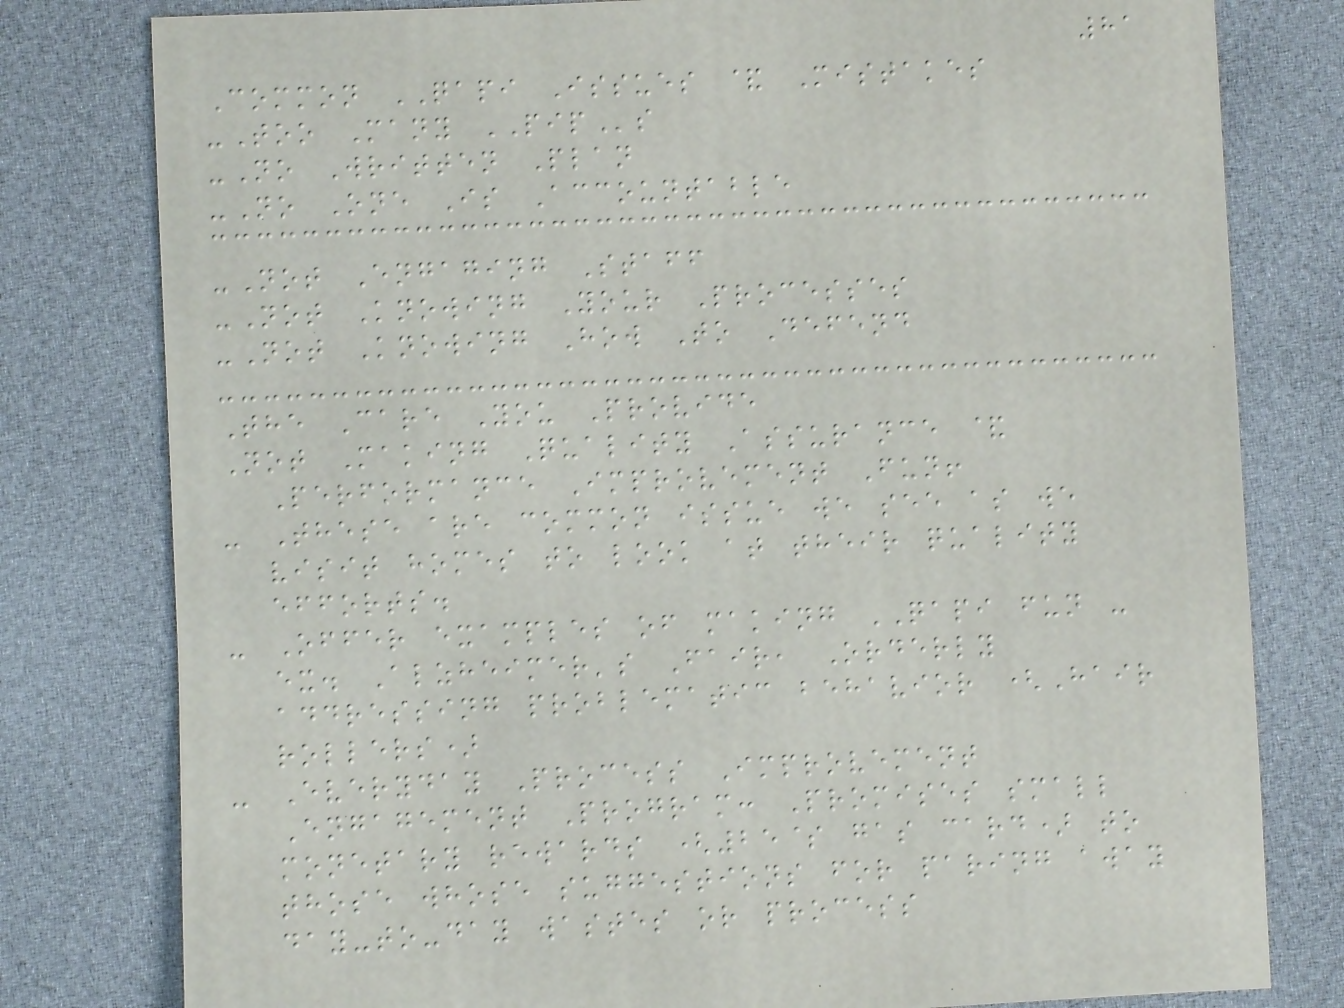81
Common QAPI Issues & Mistakes
-Too Many PIPs
-No Written Plan
-No One Is Accountable
-Not Engaging Staff
-Not Knowing Your Processes
-Not Knowing How To Defend
The Care You Provide
Not Making Quality Assurance &
Performance Improvement Fun!
- These are common issue we see as we
visit homes to look at their quality
efforts.
- Offer examples of making QAPI fun -
ex. Alzheimer's Fair, Orderly
addressing problematic behavior (Hair
rollers)
- Everyday Process Improvement
Engagement Program: Promises small
monetary rewards (25$ gas card) to
those whose suggestions for paring away
day-to-day wastes or process
